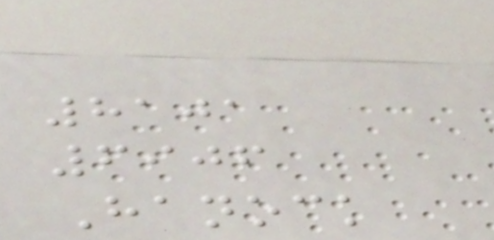8101
6906
Hanock
